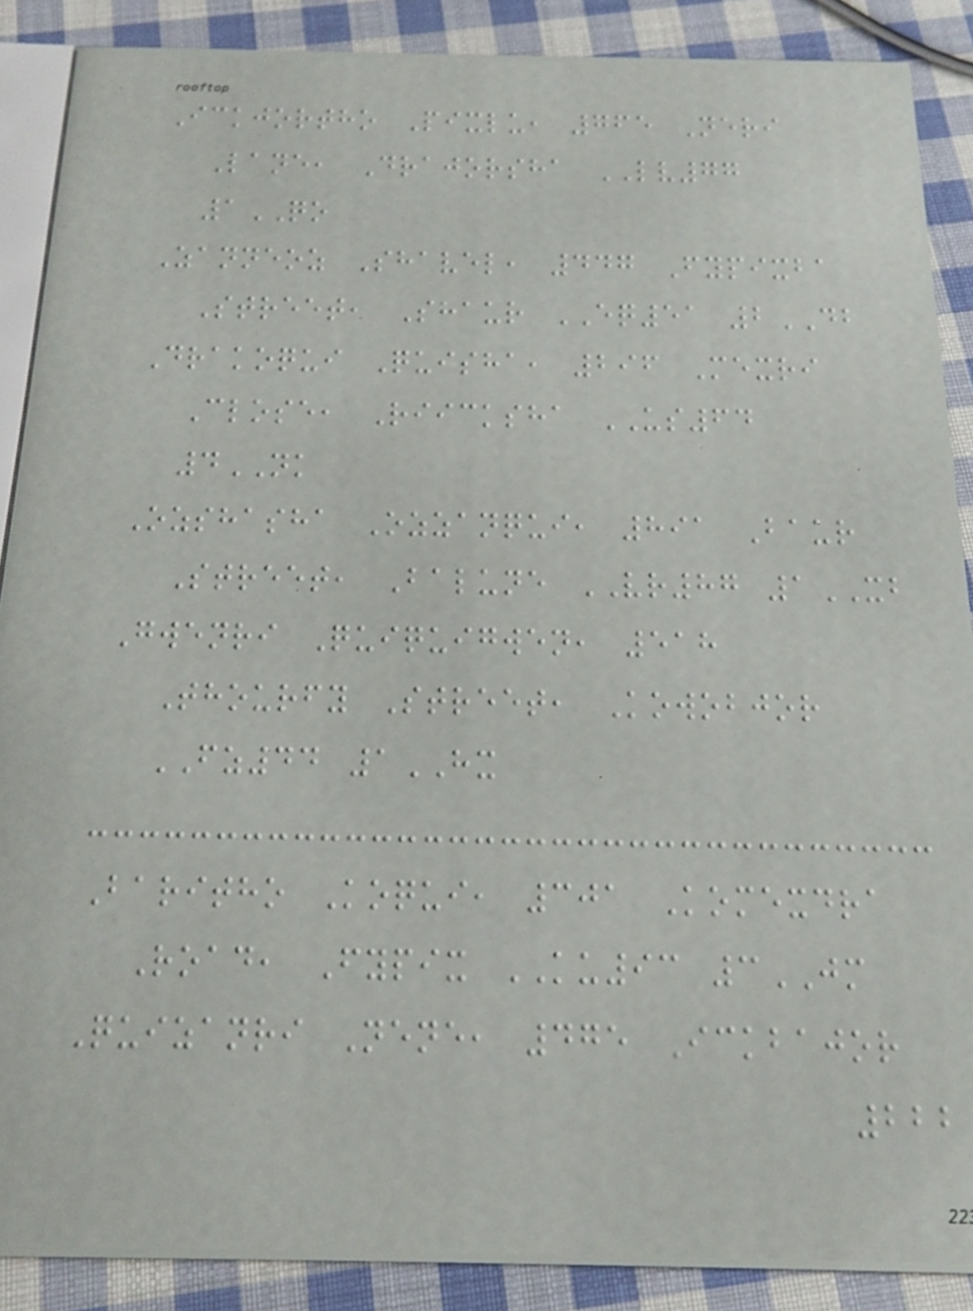Ickjortho Pixlu, 765 Neri
Lane, Drajorsha LV77
1QO
Zanneoz Shavel, 447 Fypixba
Street, Shaur EQ51 2DB
Drakoqui Quisha, 296 Mexri
Close, Riicksha US64
4NK
Ozshasha Ozzanqui, 891 Baur
Street, Balune VR87 1XB
Gwenri Quiquigwen, 518
Thourfy Street, Kowobjor
FZ44 1HX
Baritho Koqui, 301 Komexdra
Road, Fypix KU93 3JM
Quizanri Nene, 475 Ickbajor
222
